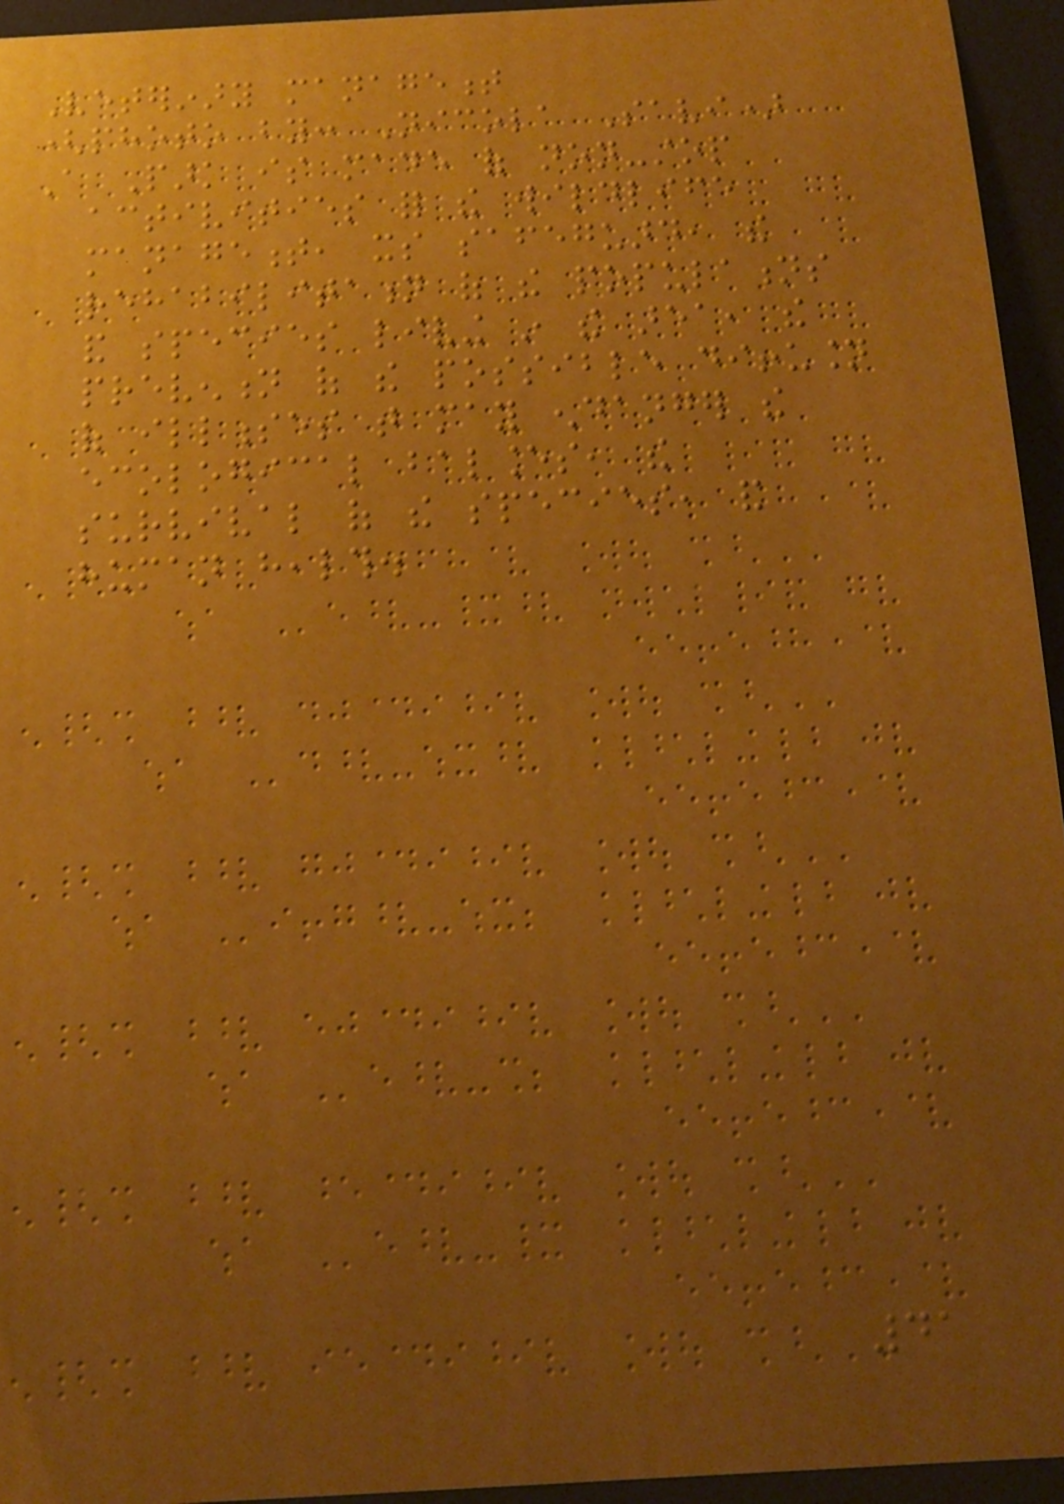Veterinary management
(photo by: Nicola Savi)
A Park is made of non-stop
activities for the wildlife
management, its safeguard, the
rehabilitation of the populations
and species living in the area, the
prevention of the possible diffusion
of illnesses that may endanger the
ecological balances, the
survival of the species, and
human health.
41
